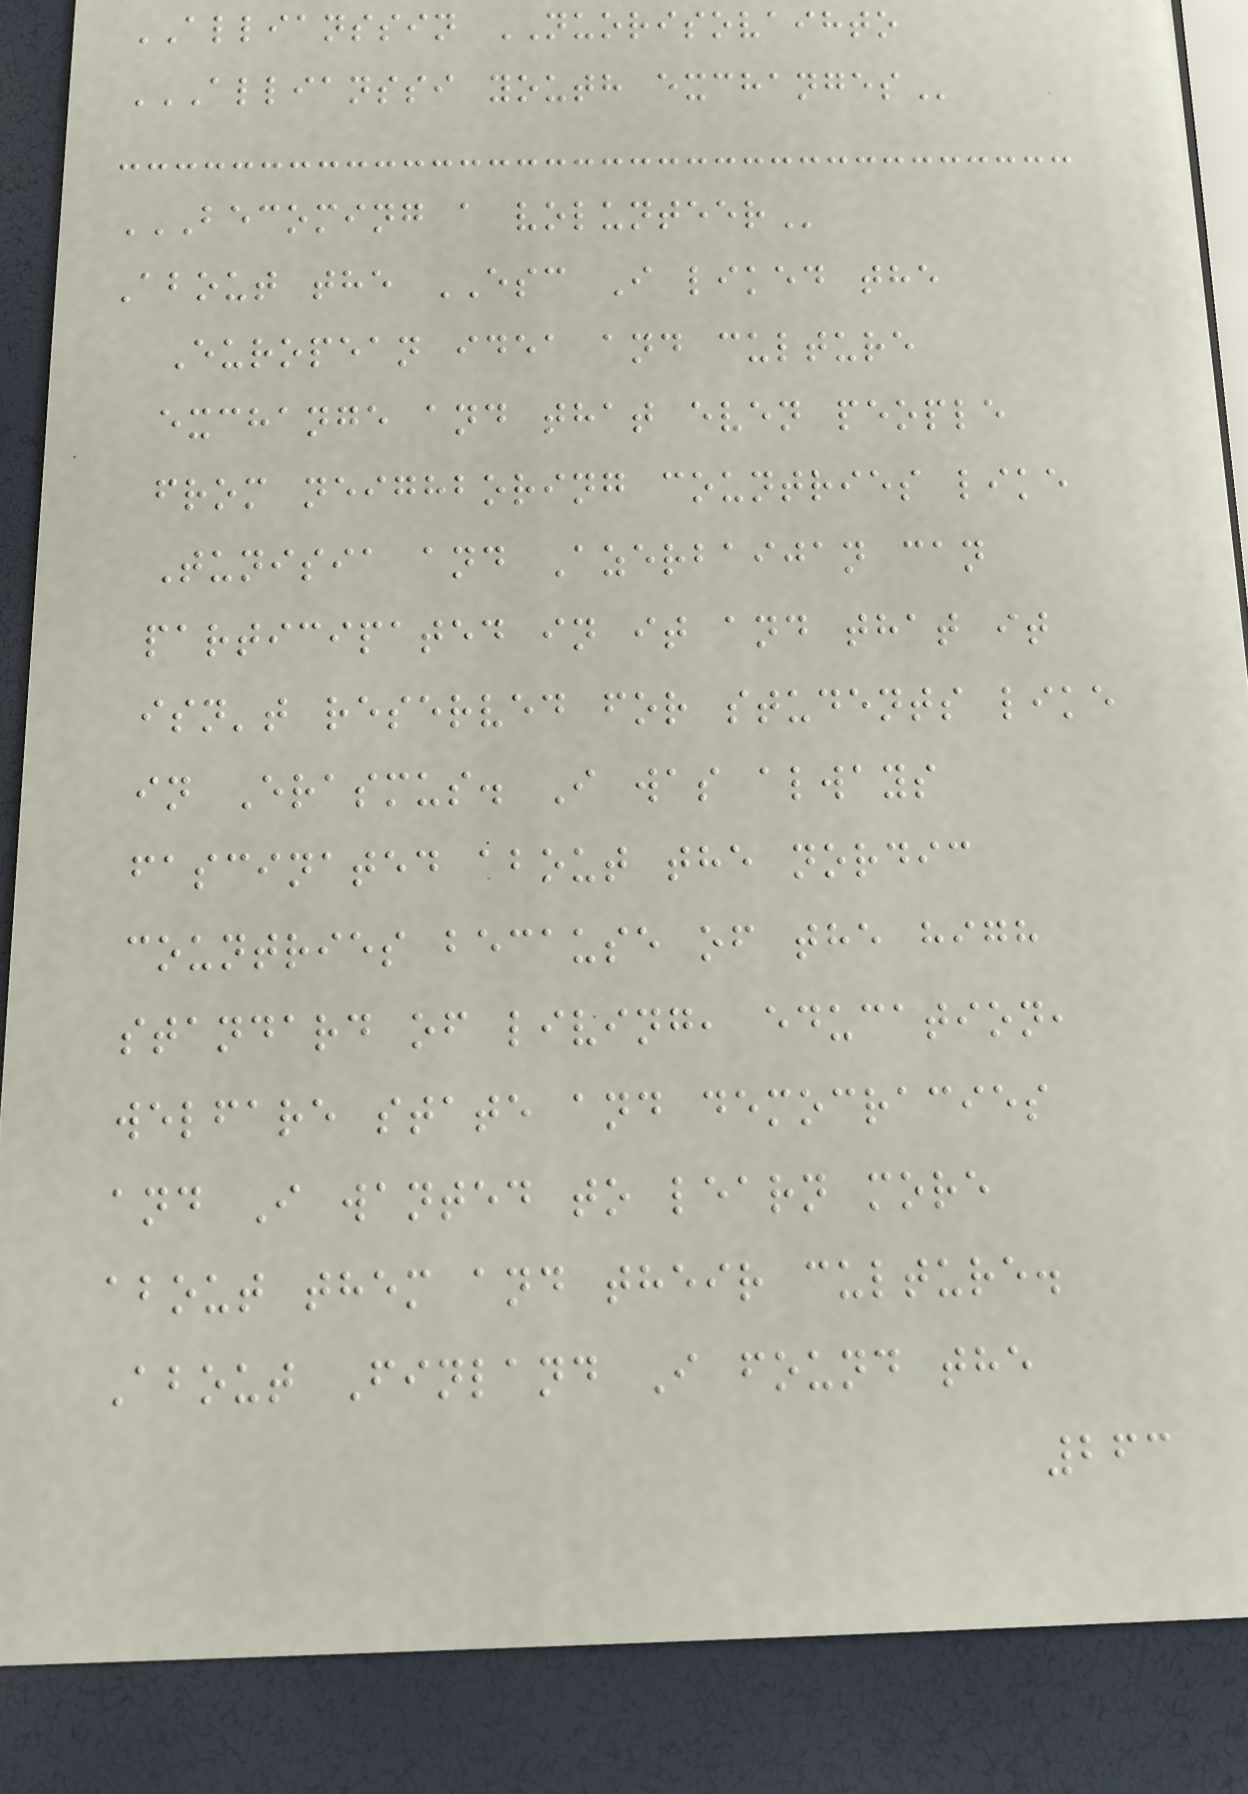ALLIANSSIN NUORISOVAIHTO
ALLIANSSI YOUTH EXCHANGES
BECOMING A VOLUNTEER
About the ESC I liked the
European idea and culture
exchange and that even people
from neighboring countries like
Tunisia and Azerbaijan can
participated in it and that it
isn't reserved for students like
in Erasmus. I was always
fascinated about the nordic
countries because of the high
standard of living, education,
welfare state and democracies
and I wanted to learn more
about them and their culture.
About Finland I found the
263
